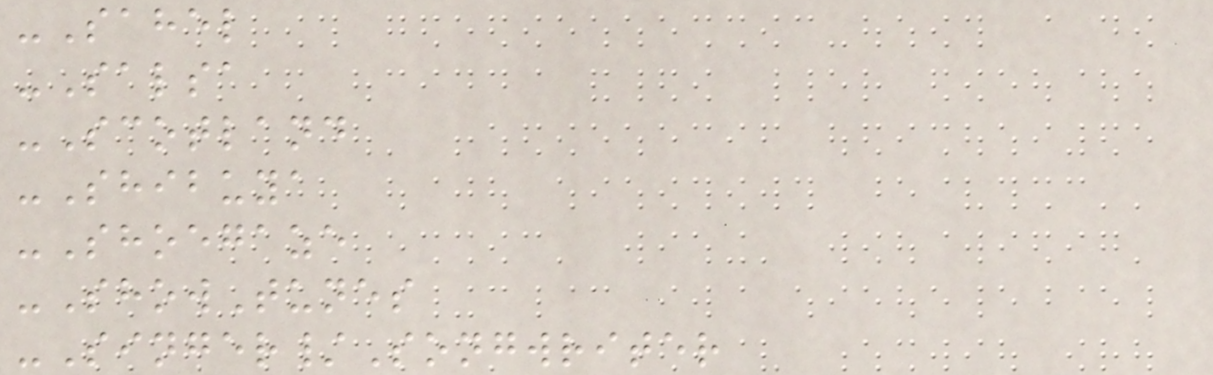-Sahel
-Salsa
-Scotland
-Shibuya
-Shoegaze
-ShowTunes
-Singer/Songwriter
